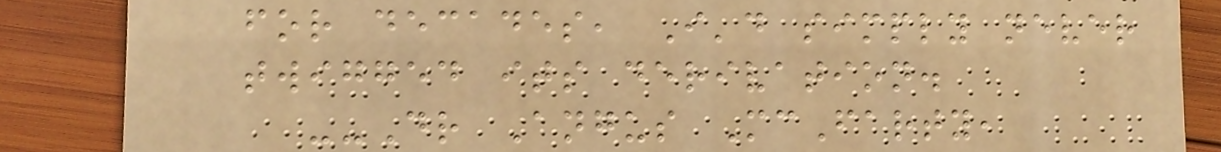for decades, I'd simply never
twigged its derivation.
--Dr Angus McFarty,
